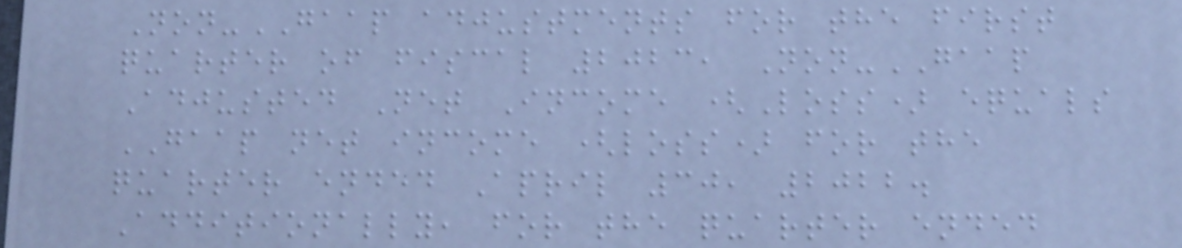Non-GAAP adjustments for the first
quarter of fiscal 2023, Non-GAAP
Adjusted Net Income (Loss) equals
GAAP net income (loss) for the
quarter ended April 30, 2022.
Additionally, for the quarter ended
